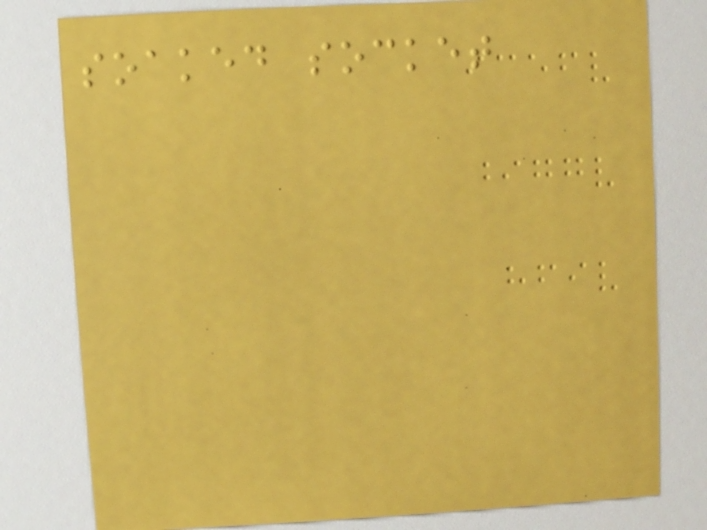soaked socket
